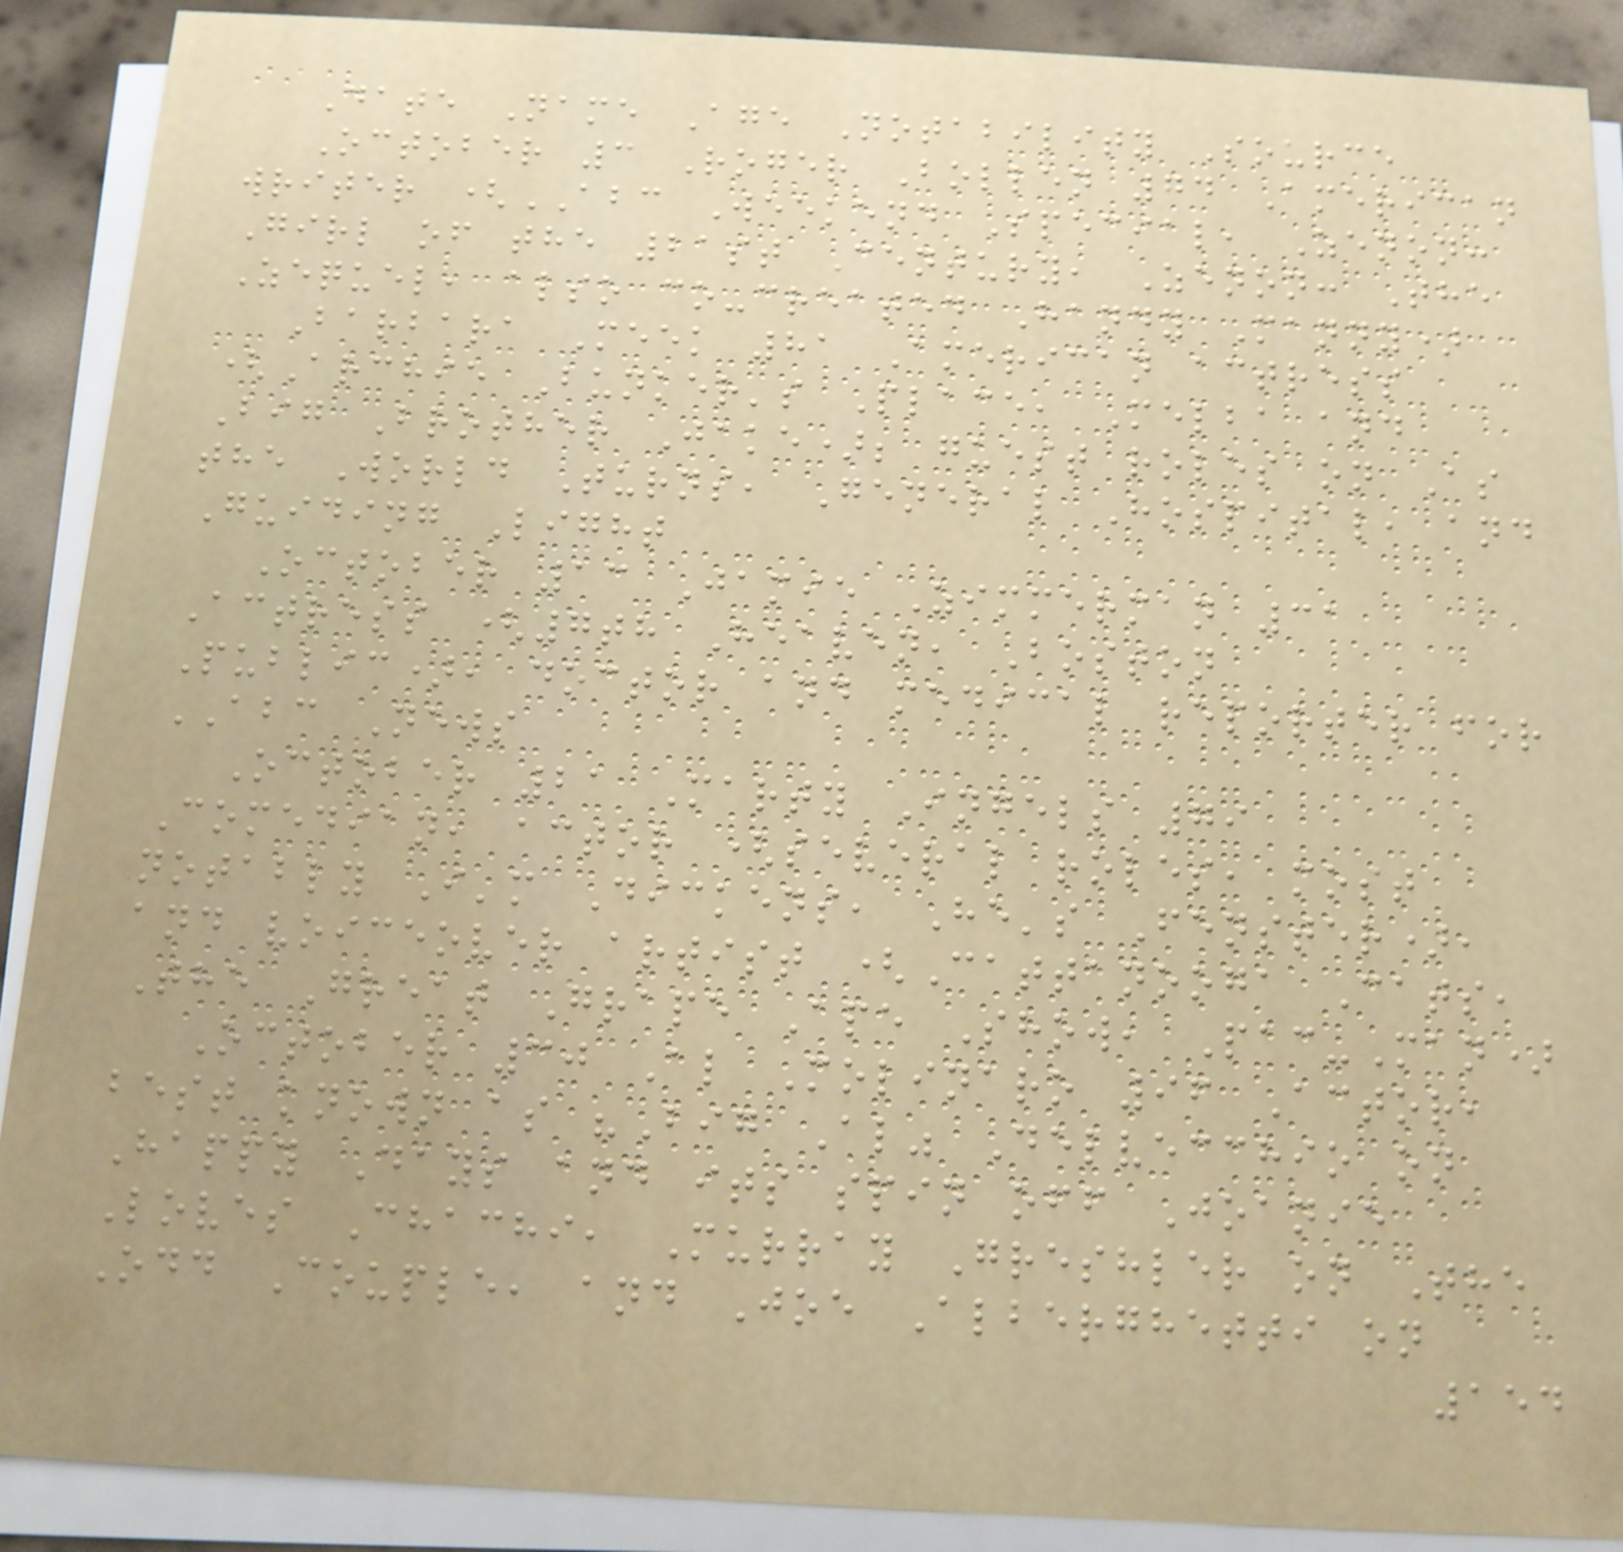Date Name Age Notability Source
October 3 Roger Bollen 74 American
writer (ABC Weekend Special, Zenon:
Girl of the 21st Century, Zenon: The
Zequel, also co-created Handy Manny)
Barbara Meek 81 American actress
(Archie Bunker's Place, Melba and
Big Brother Jake); guest roles on As
the World Turns, General Hospital, and
Guiding Light
October 13 Jamie Zimmerman 31
Actress (7th Heaven, Boston
Public), doctor and medical reporter for
ABC News
October 21 Marty Ingels 79
Comedian, actor (several roles, most
notably I'm Dickens, He's Fenster),
and voiceover artist (Cattanooga Cats,
The Great Grape Ape Show, Pac-Man)
October 30 Al Molinaro 96 Actor,
best known as "Big Al" Delvecchio on
Happy Days and its spin off Joanie
Loves Chachi, Murray Greshler on The
Odd Couple, and Joe Alberghetti on
154
